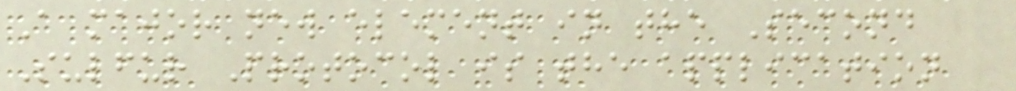A major new element in the Second
Sulfur Protocol is the application
